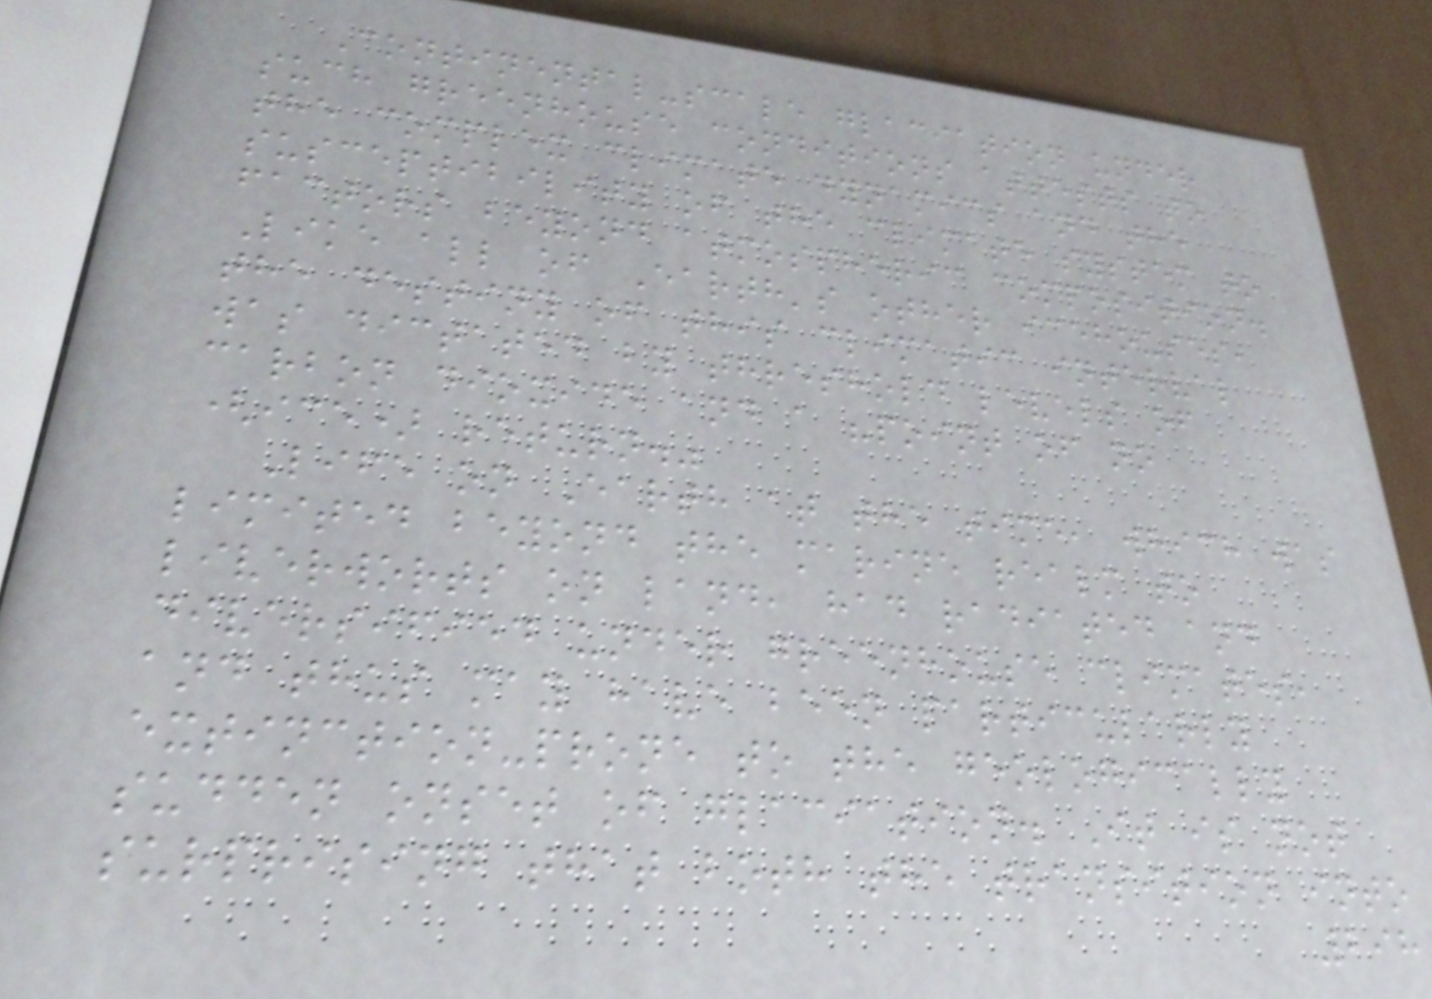Continental-scale glaciation under
such greenhouse conditions attests to
the complex climate dynamics and the
susceptibility of the climate system to
factors beyond atmospheric composition.
Like all of Earth's other icehouses,
the destiny of this climatic interval
was dictated by threshold levels of
carbon dioxide and a "point of no
(ice) return."
Life on Earth at the time, which was
limited beyond the marine realm to
liverworts on land, had radiated and
diversified under greenhouse climates,
and thus may have been particularly
extinction-prone to the geologically
sudden onset of glaciation. It is not
surprising that both the transition into
298
